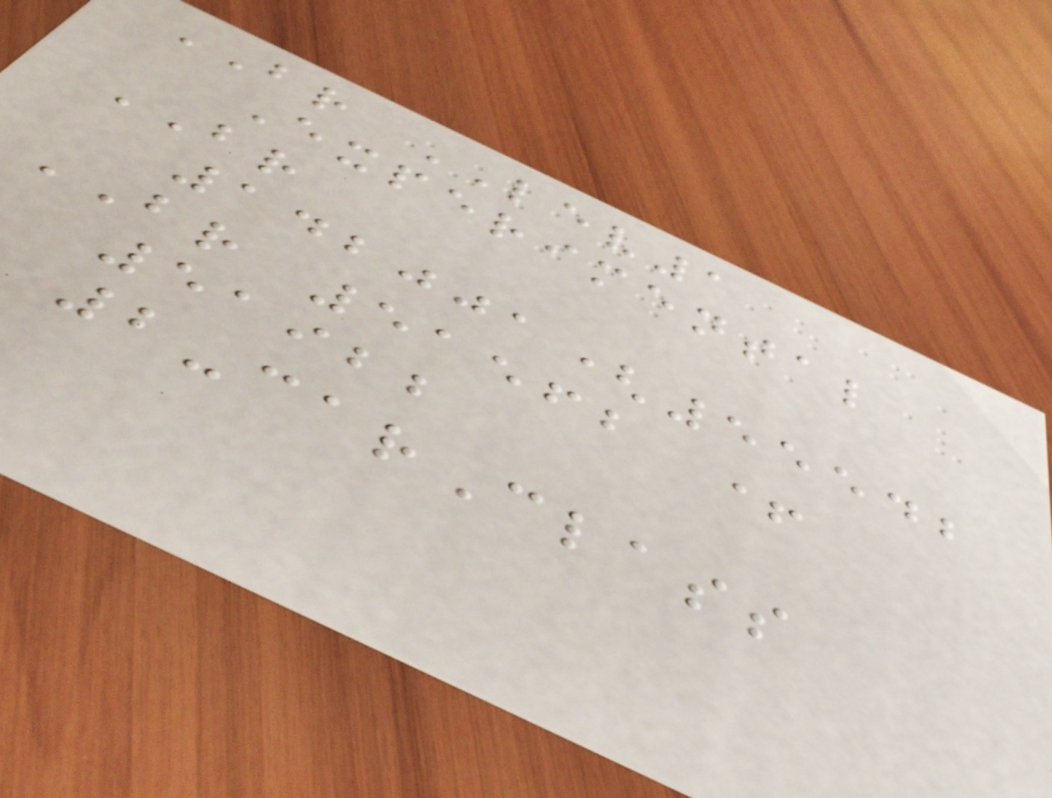BR LEV1
Experimental
BR
142001(55542
BR 51562 +
51922
2-carClass
